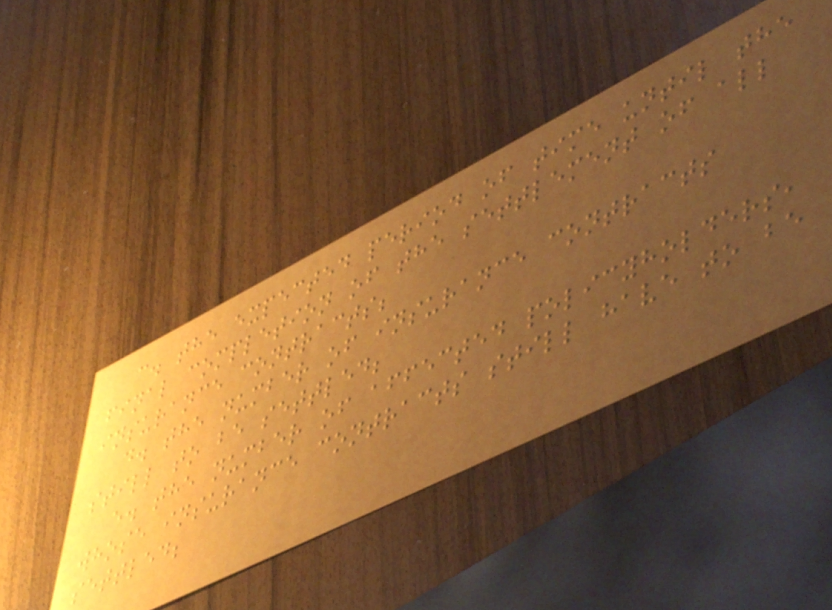c. the expected period of time until the
final completion of the settlement of all
insurance contracts;
d. the number of insurance contracts
still to be settled;
e. the number of affected policyholders,
whose insurance contracts still have to be
settled;
